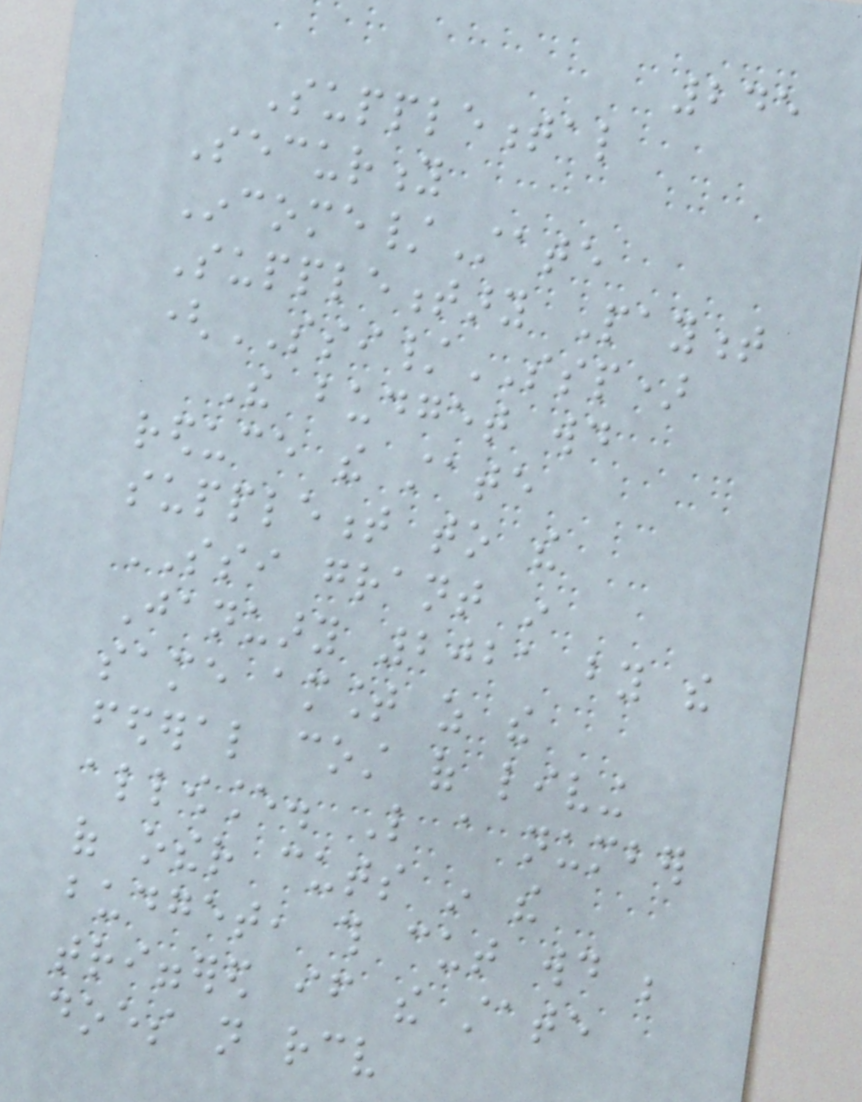245
Supplemental
Security
Income/State
Supplementary Payment
(SSI/SSP)
The budget would
reduce the state
supplement to the
SSI grant in
January 2021 by the
same amount as the
federal cost of living
allowance. Like a number
of other cuts in the
budget, this cut would be
triggered if the state
does not receive
